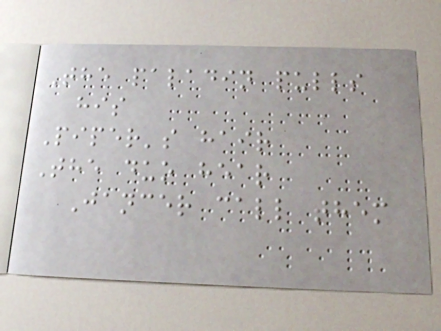The paladin pulls
his
Piper's hair
The duo hear
Jancer call them
